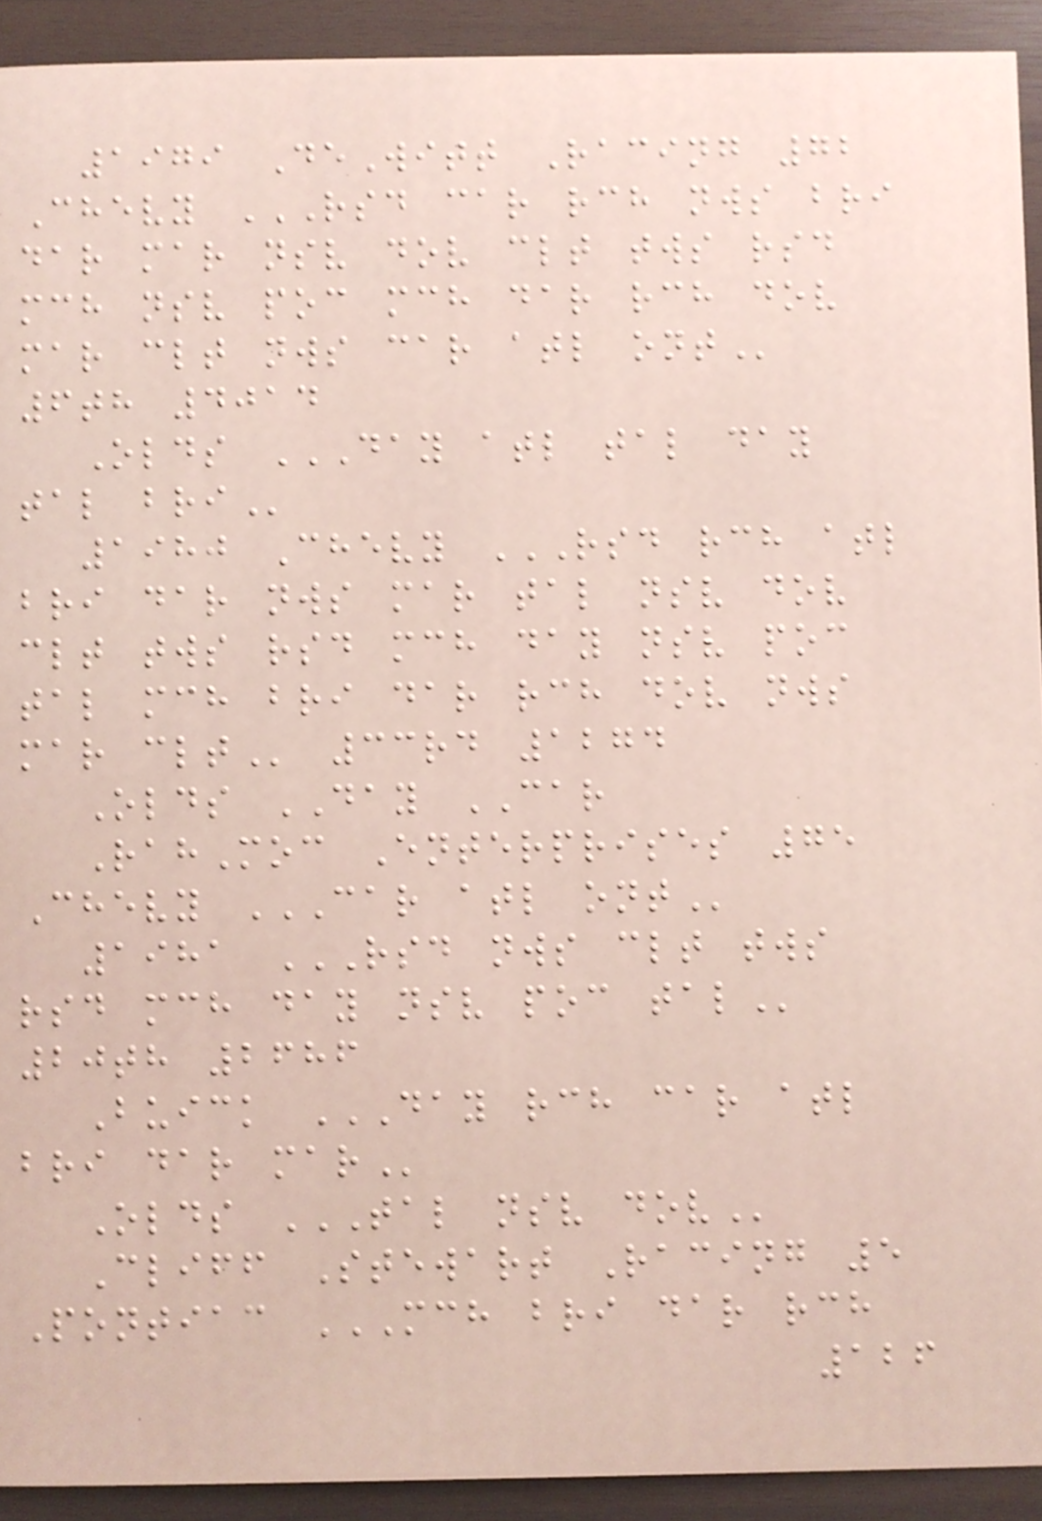1979 DeWitt Racing 72
Chevy RSD CAR RCH NWS BRI
DAR MAR NSV DOV CLT TWS RSD
MCH NSV POC MCH DAR RCH DOV
MAR CLT NWS CAR ATL ONT
6th 4014
Olds DAY ATL TAL DAY
TAL BRI
1980 Chevy RSD RCH ATL
BRI DAR NWS MAR TAL NSV DOV
CLT TWS RSD MCH DAY NSV POC
TAL MCH BRI DAR RCH DOV NWS
MAR CLT 33rd 1274
Olds DAY CAR
RahMoc Enterprises 75
Chevy CAR ATL ONT
1981 RSD NWS CLT TWS
RSD MCH DAY NSV POC TAL
20th 2686
Buick DAY RCH CAR ATL
BRI DAR MAR
Olds TAL NSV DOV
Cliff Stewart Racing 5
Pontiac MCH BRI DAR RCH
126
